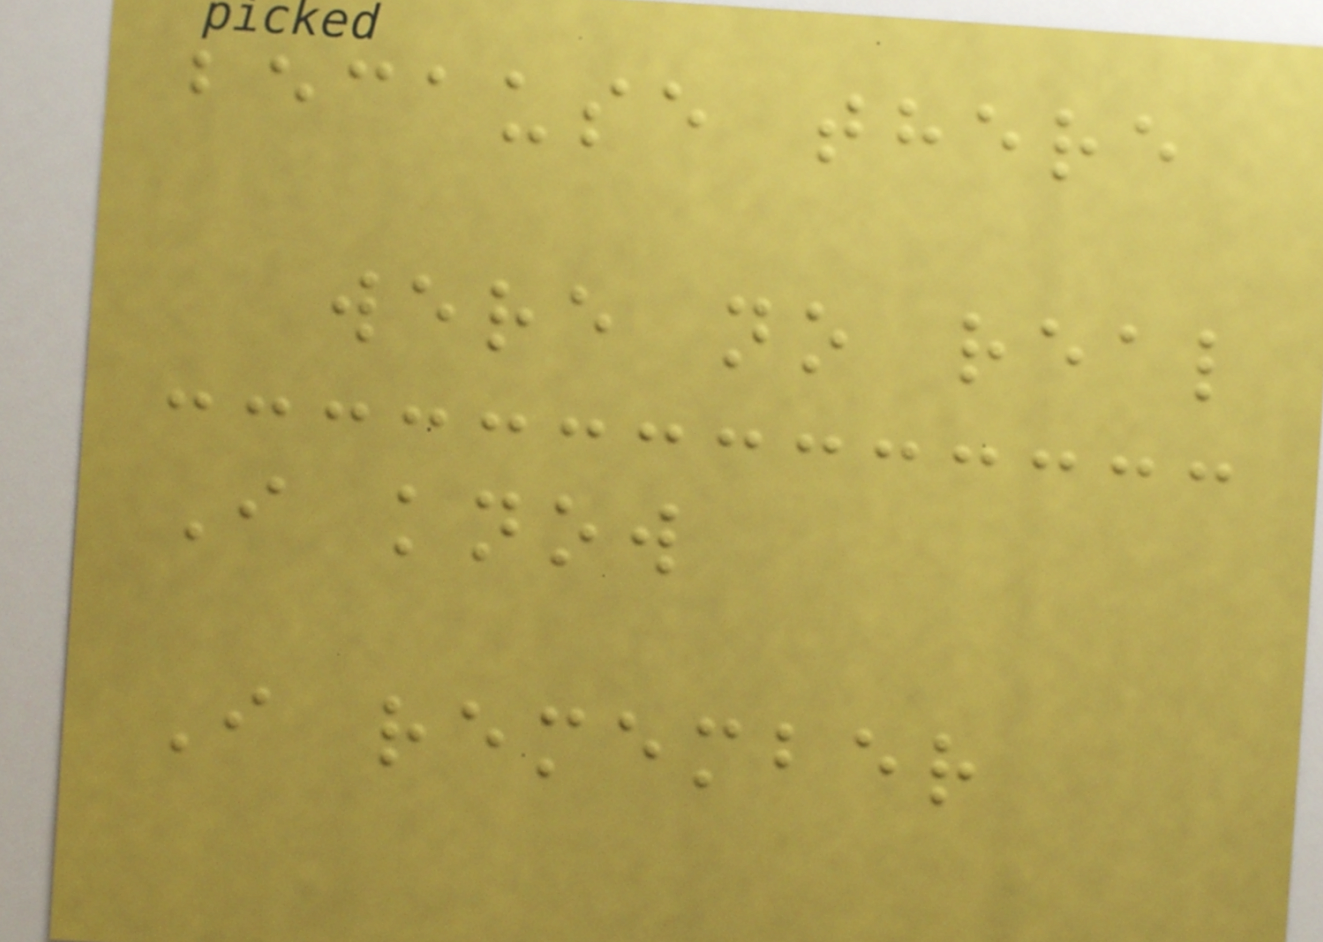because there
were no real
I know
I remember
